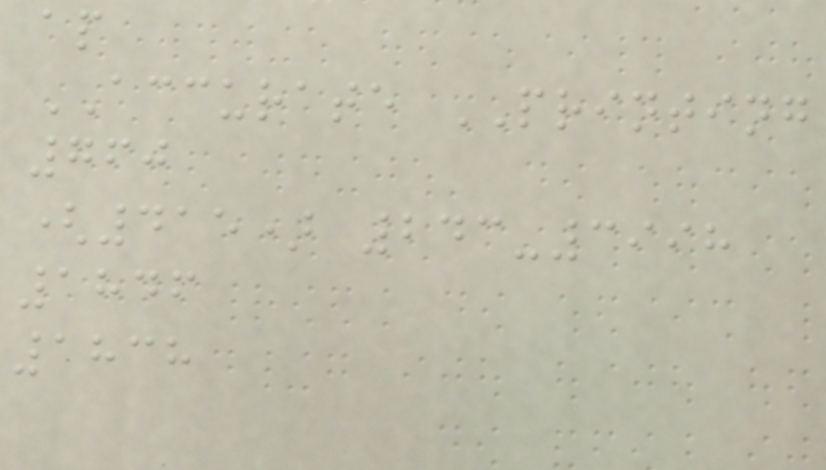ap
ACCURATE PRINTING
760
(415) 243-3998
1846
1838
